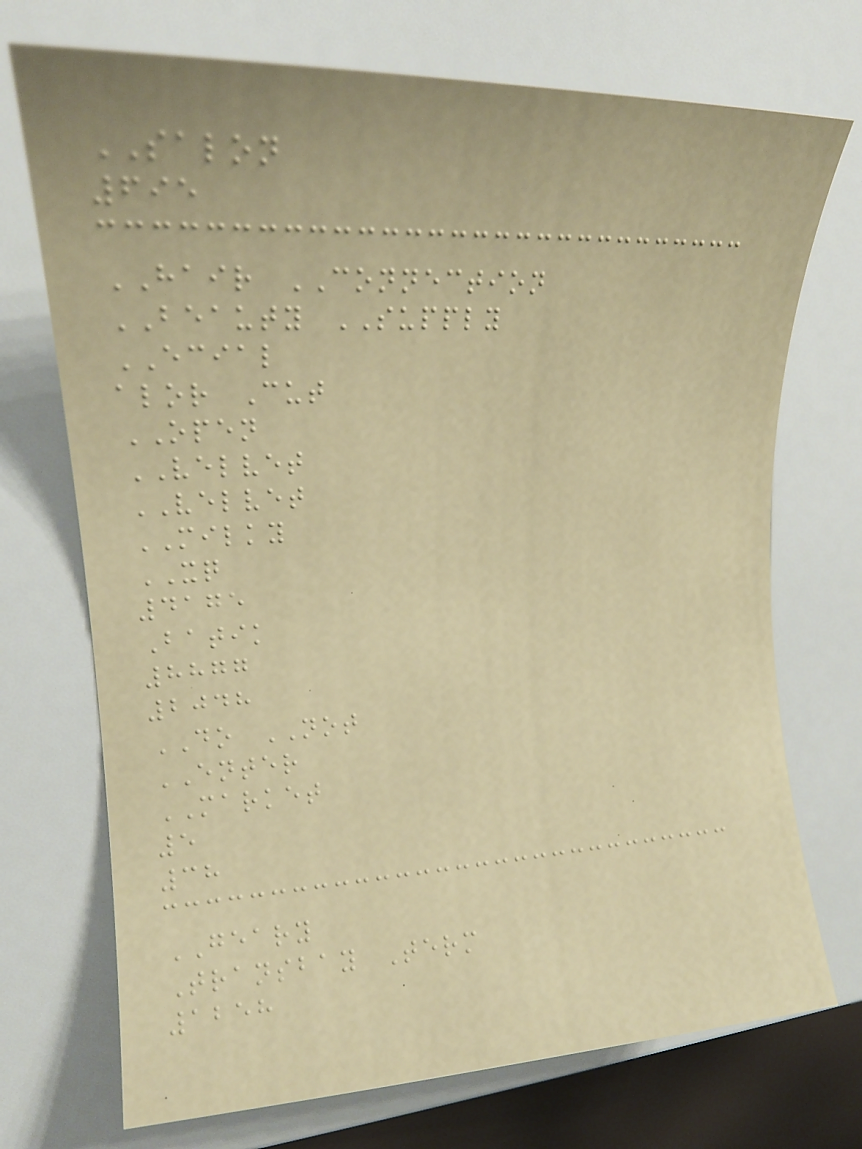SALON
695
HAIR CONNECTION
BEAUTY SUPPLY
ECIAL
alor Cut
OPEN
VELVET
VELVET
MILKY
XQ
4175
Batik
8877
2048
DO NOT
ENTER
MARKET
5
38
GEARY
Transbay Term
1258
